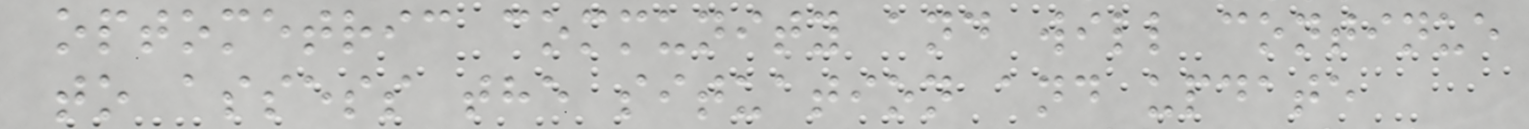optometric community and will continue
to assess the situation and update
